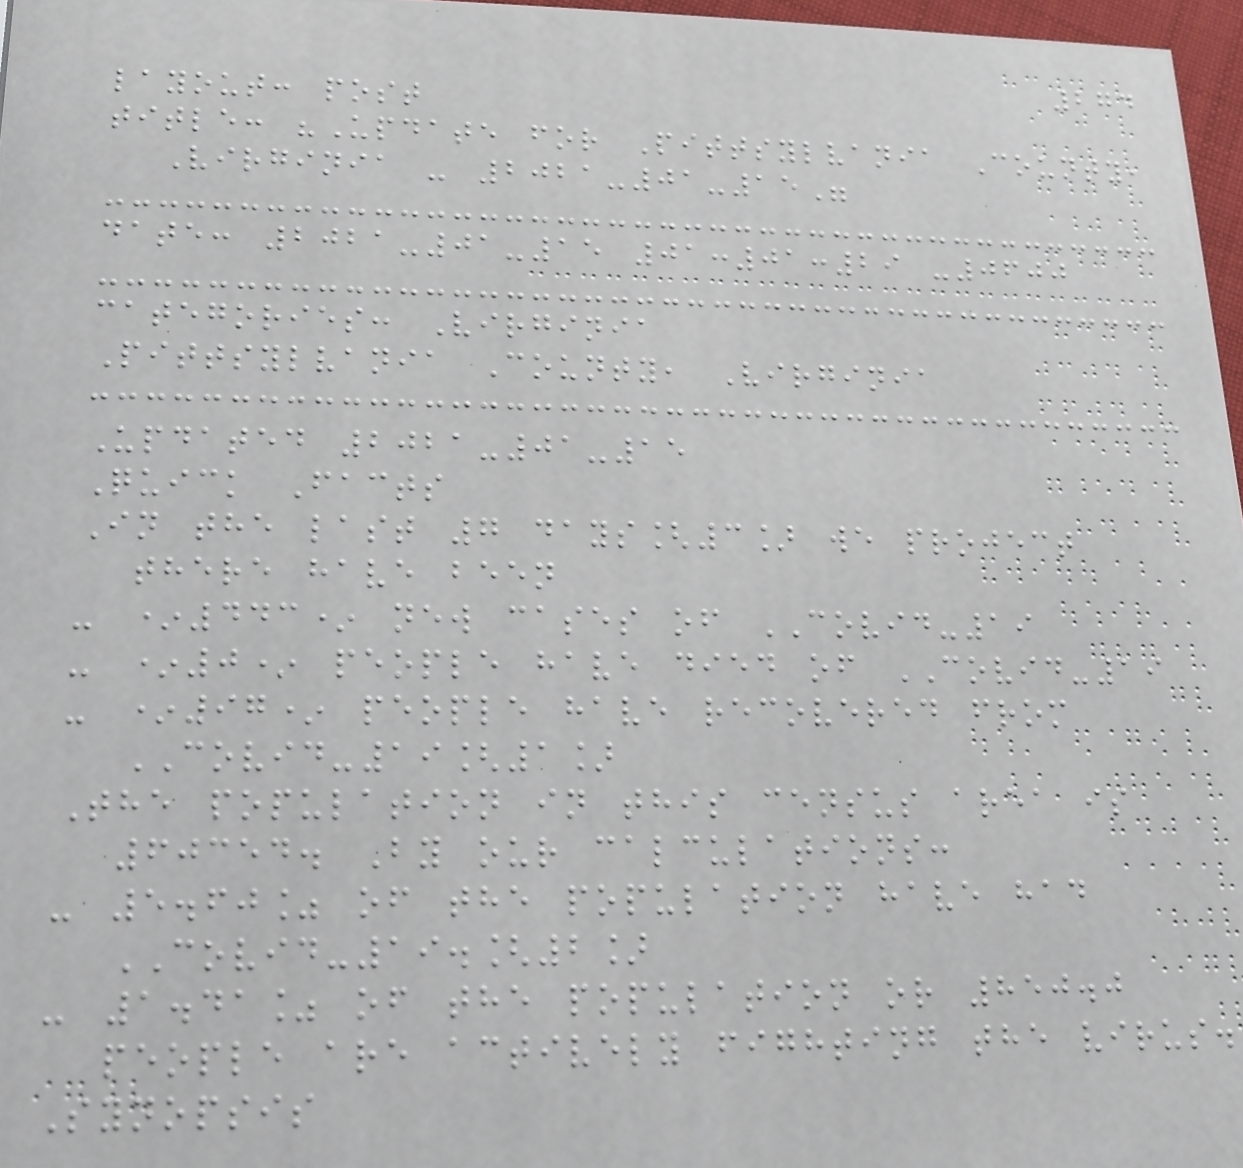274
layout: post
title: "Update for Pittsylvania County,
Virginia - 2021-01-15"
date: 2021-01-15 01:01:29 -0600
categories: Virginia
Pittsylvania County, Virginia
Updated 2021-01-15
Quick Facts
In the last 7 days[3] we project
there have been
- *443* new cases of COVID-19
- *0* people have died of COVID-19
- *97* people have recovered from
COVID-19[1]
The population in this census area is
60354. By our calculations:
- 5.60% of the population have had
COVID-19.[2]
- 1.41% of the population or 850.0
people are actively fighting the virus.
Synopsis
